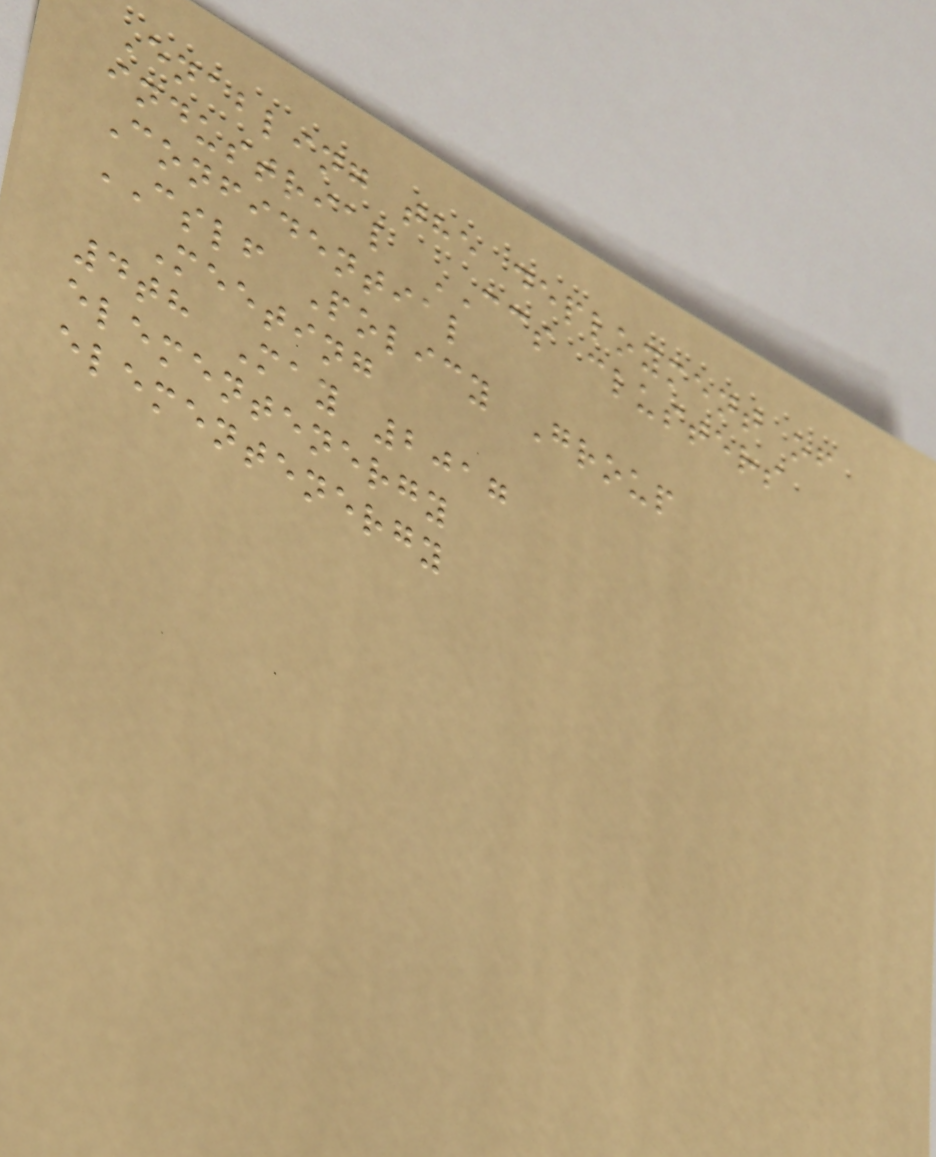Enabling the deployment of
industrial CCS clusters
Confidential
CSLF Policy Group
Meeting
4th May 2017
elementenergy
elementenergy
